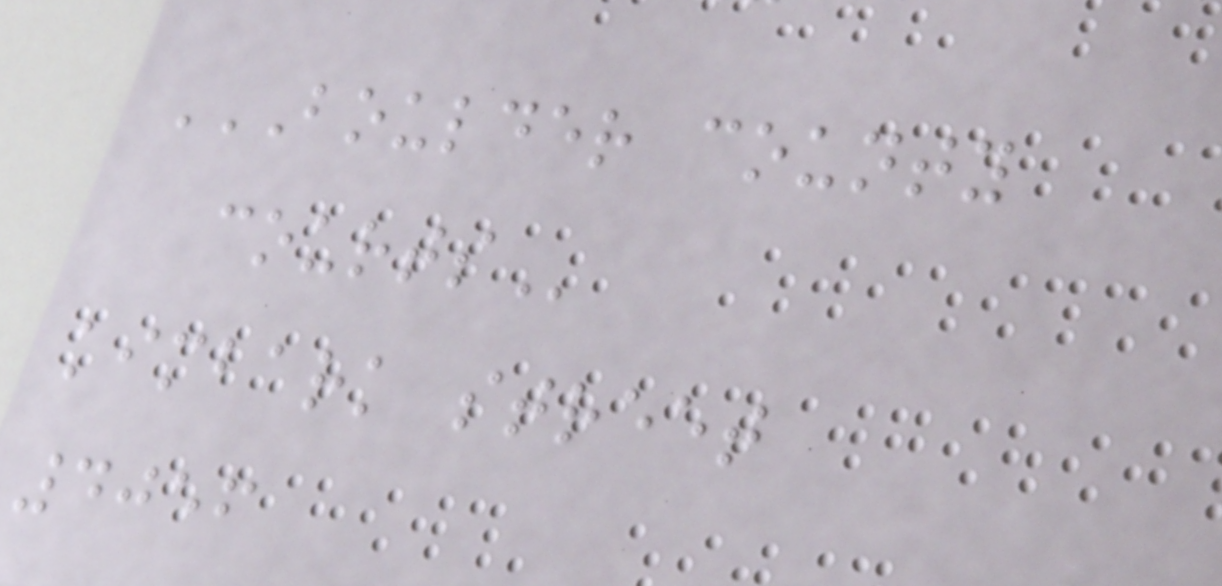BOULDER COUNTY
COURTS
kimbark street
4056
